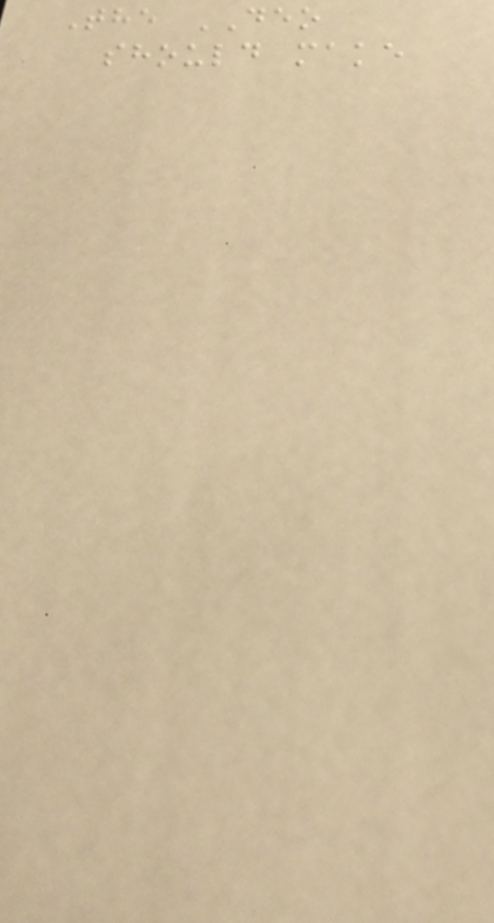The DEO
should make
